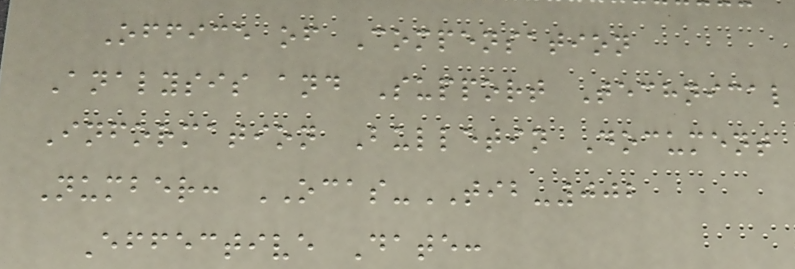Office of Compensation
Analysis and Support Technical
Information Bulletin Document
Number: OCAS-TIB-002
Effective Date:
